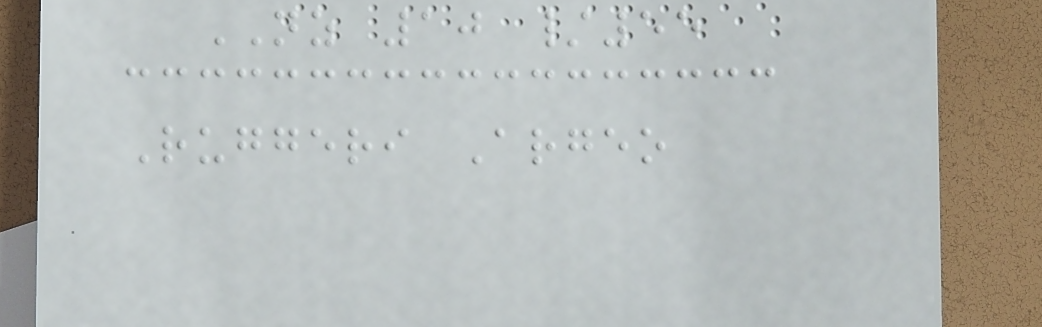NZ 10 /55
Ruggeri Argeo
